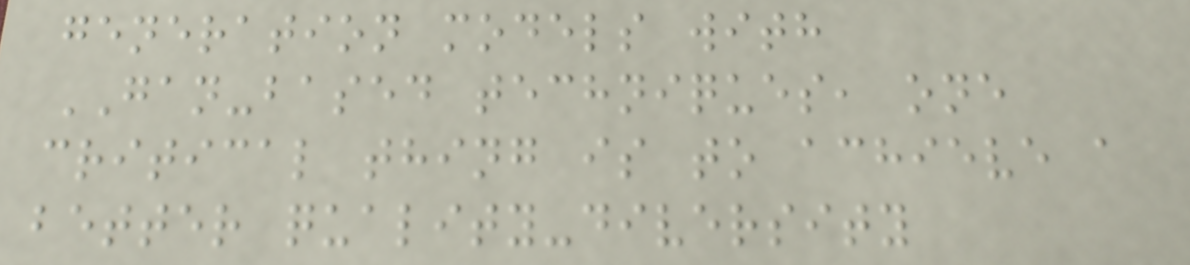generation models with
GAN-based techniques, one
critical thing is to achieve a
better quality-diversity
